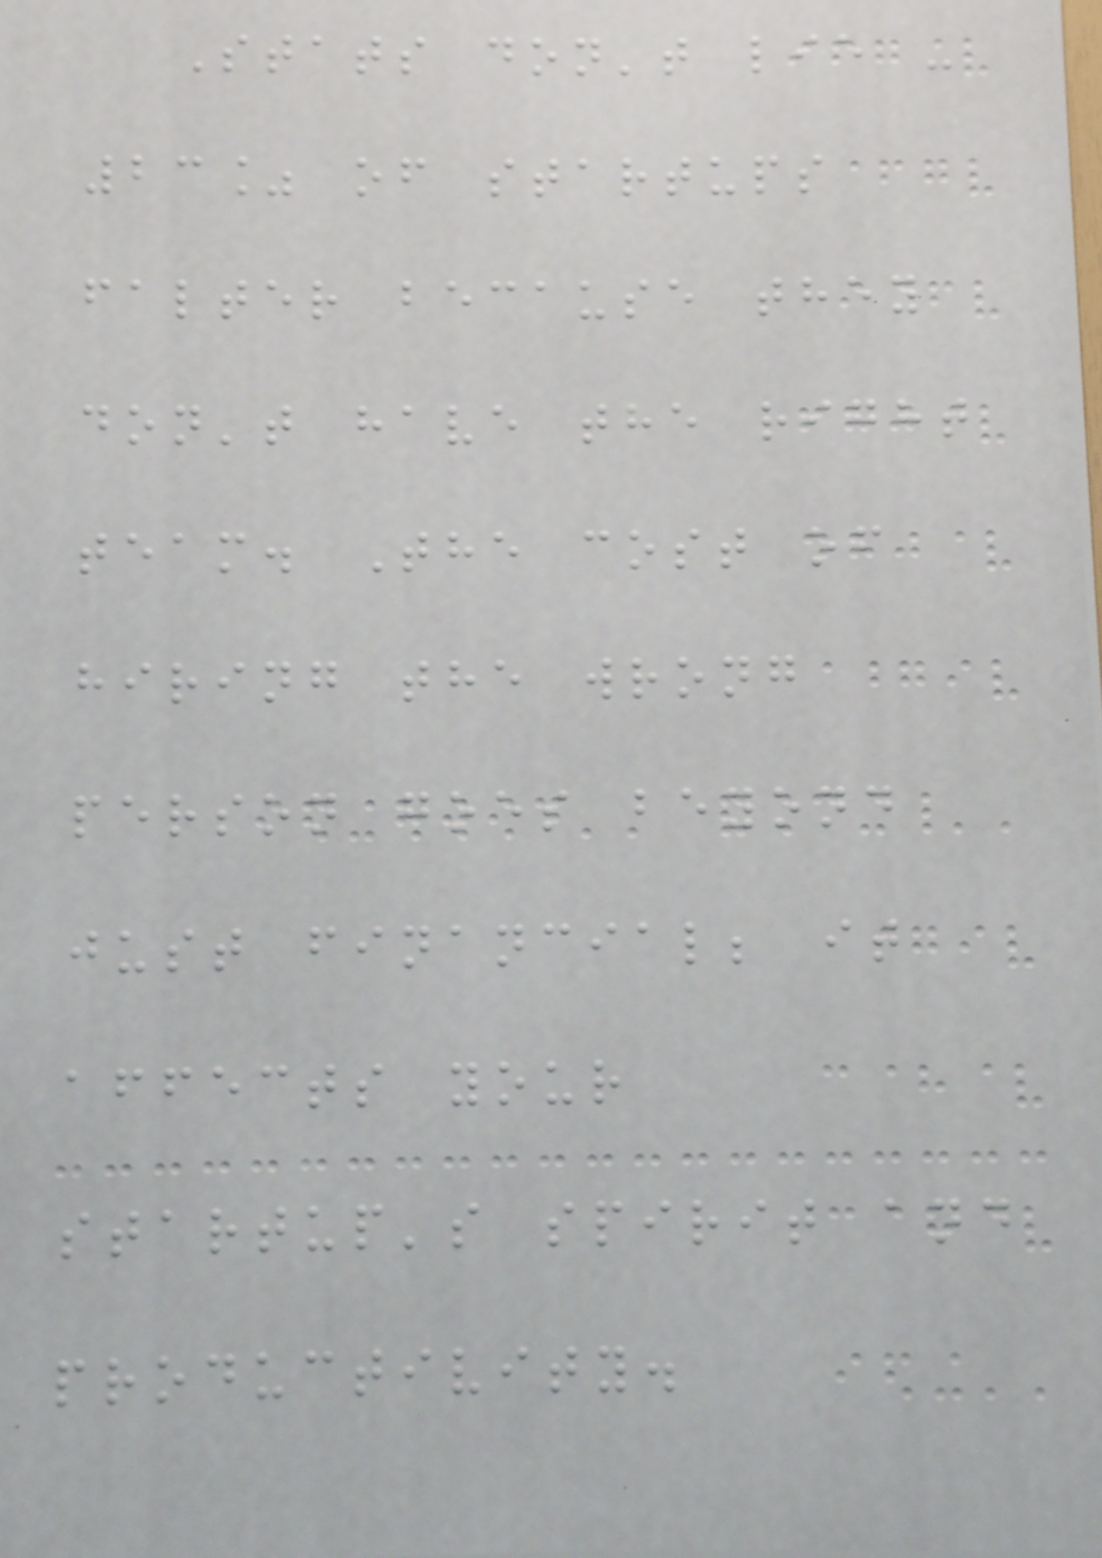Stats don't lie -
23% of startups
falter because they
don't have the right
team. The cost of
hiring the wrong
person goes beyond
just financial; it
affects your
startup's spirit and
productivity.
